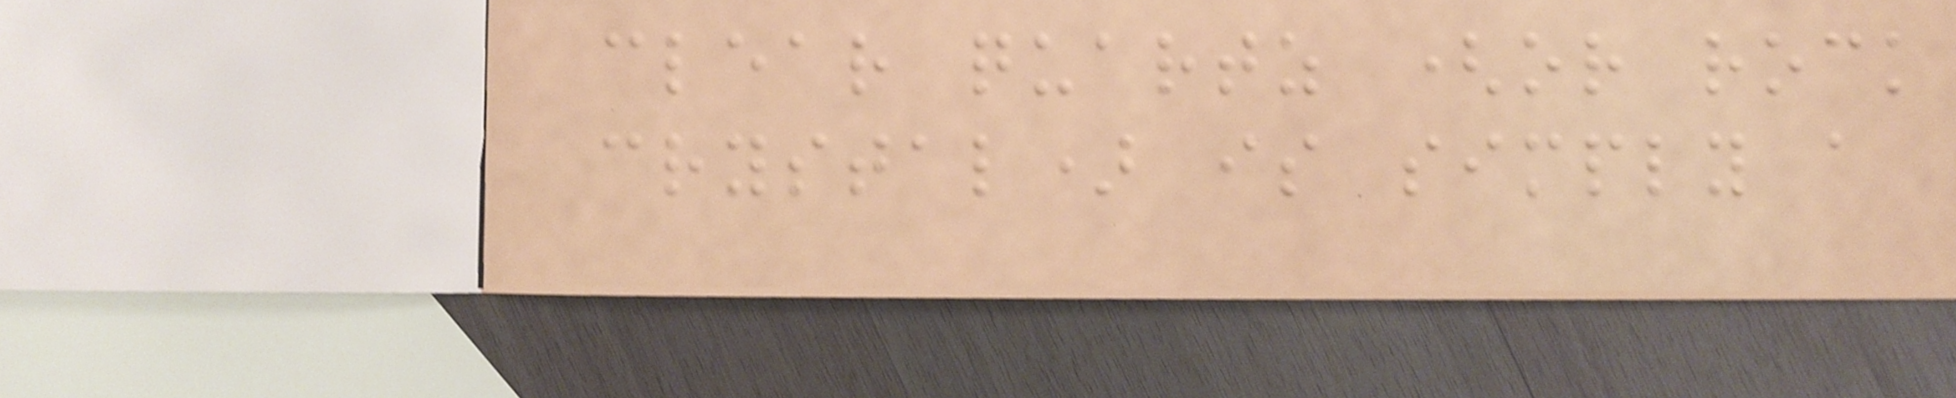clear quartz (or rock
crystal) is simply a
